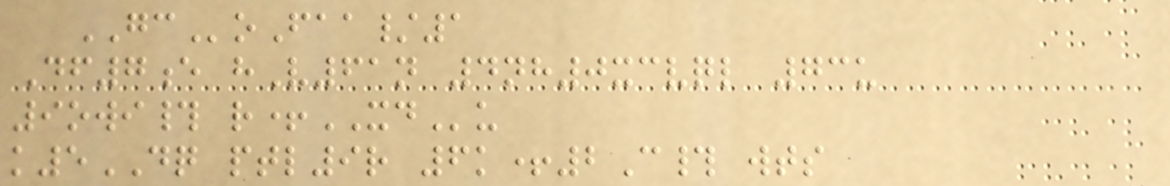GCoFaa/1
Df7e hV61n 4nh0xcvql 73u
9owi# r+XDu
k5DQ ptl9r 6k+2C# wts
